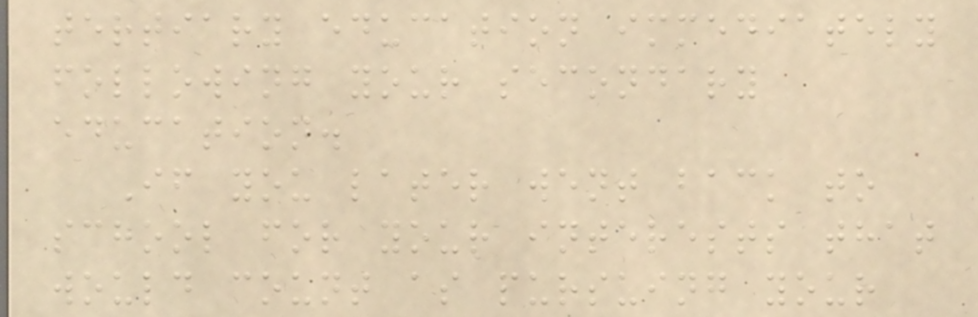tertiary education immediately
following your secondary
education.
If you later went back to
school for your interests that
would count as pursuing your
